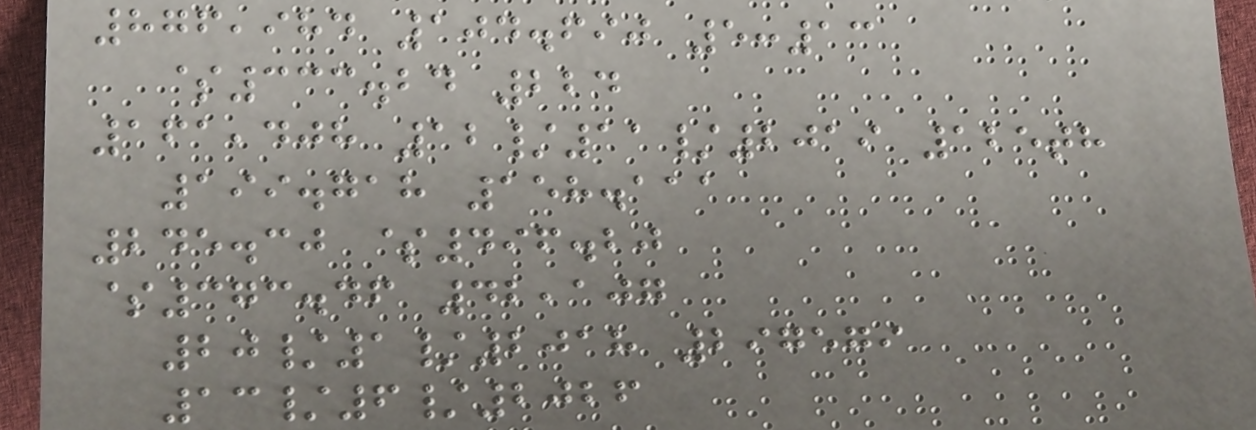876,984 104.690 5:13
$333.24 224
161,408 12/11/2019 125th
199.718 158.111
245.30 $496.20
$373.46 42,107
20/1/2018 297579
13/6/2026
